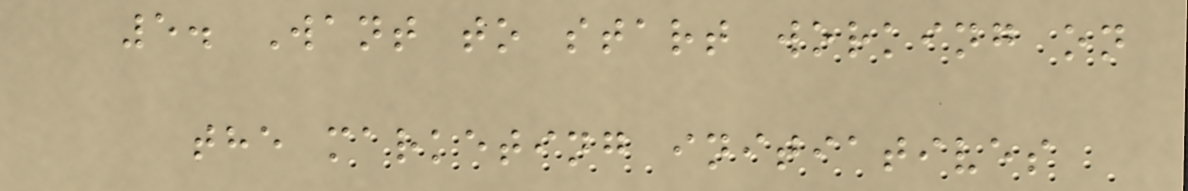5. Want to start working on
the marketing initiatives
